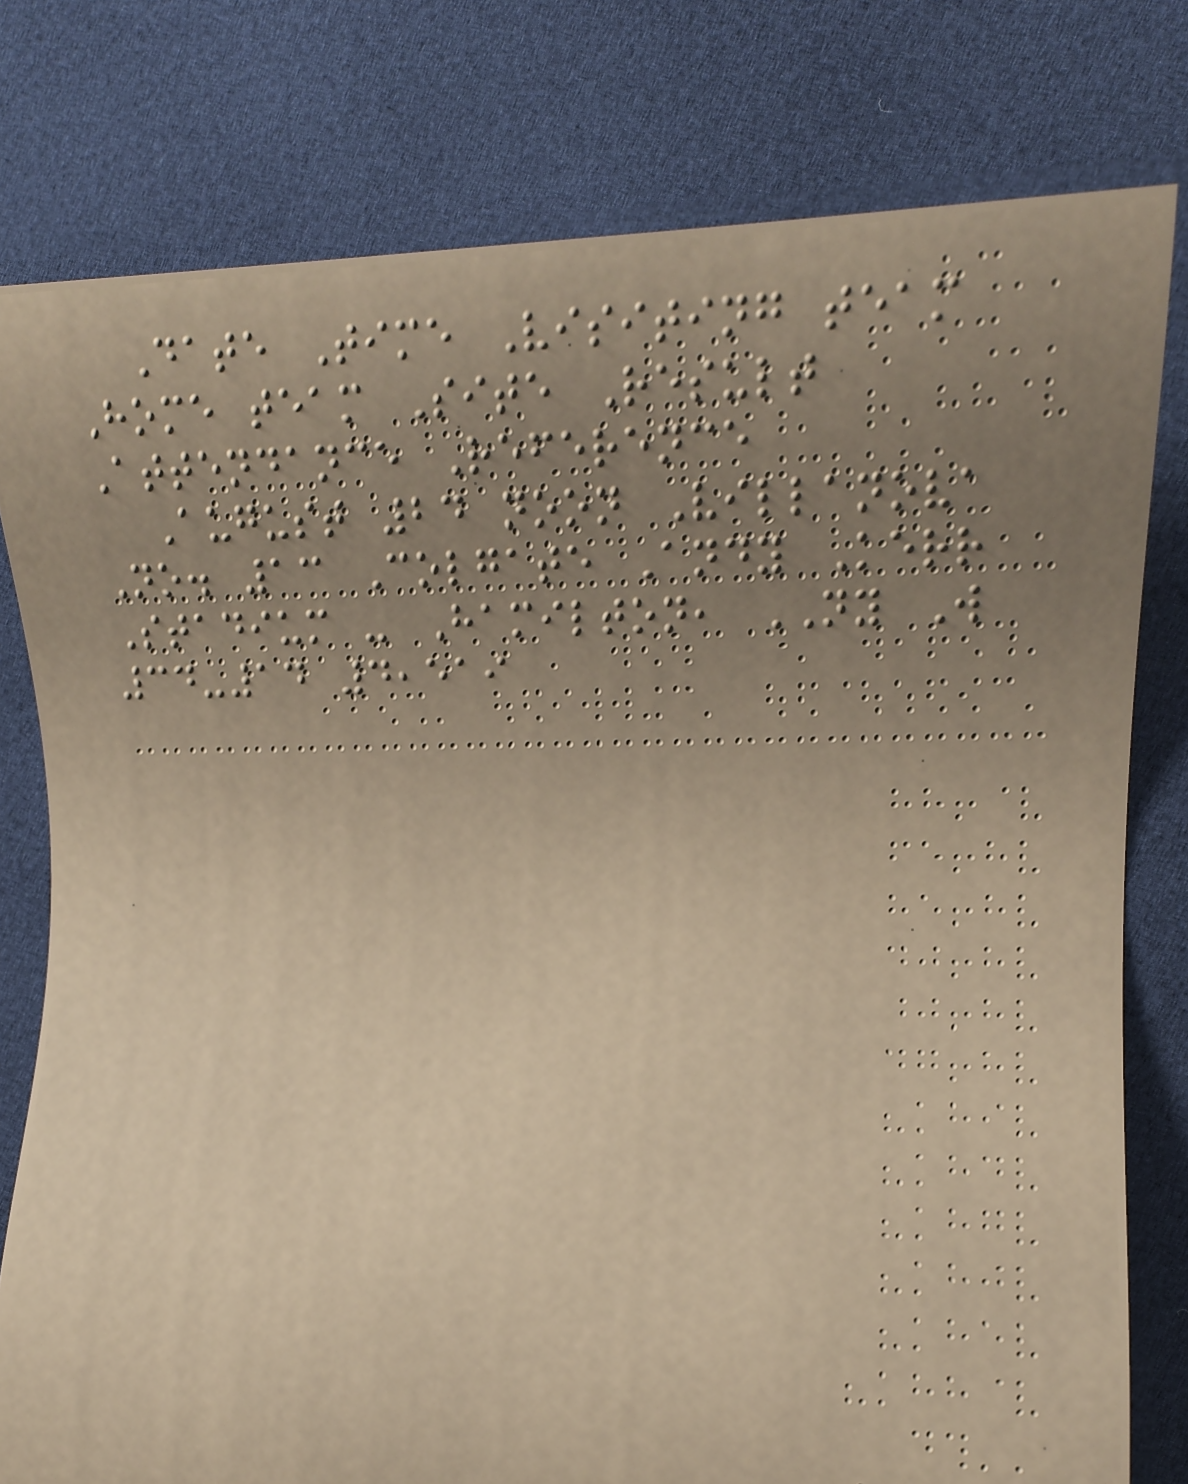Date Time Visiting team
Home team Site Result
Attendance Reference
August 24 noon Villanova
No. 13 Colgate Andy Kerr
Stadium - Hamilton, NY W
34-14 4,519
